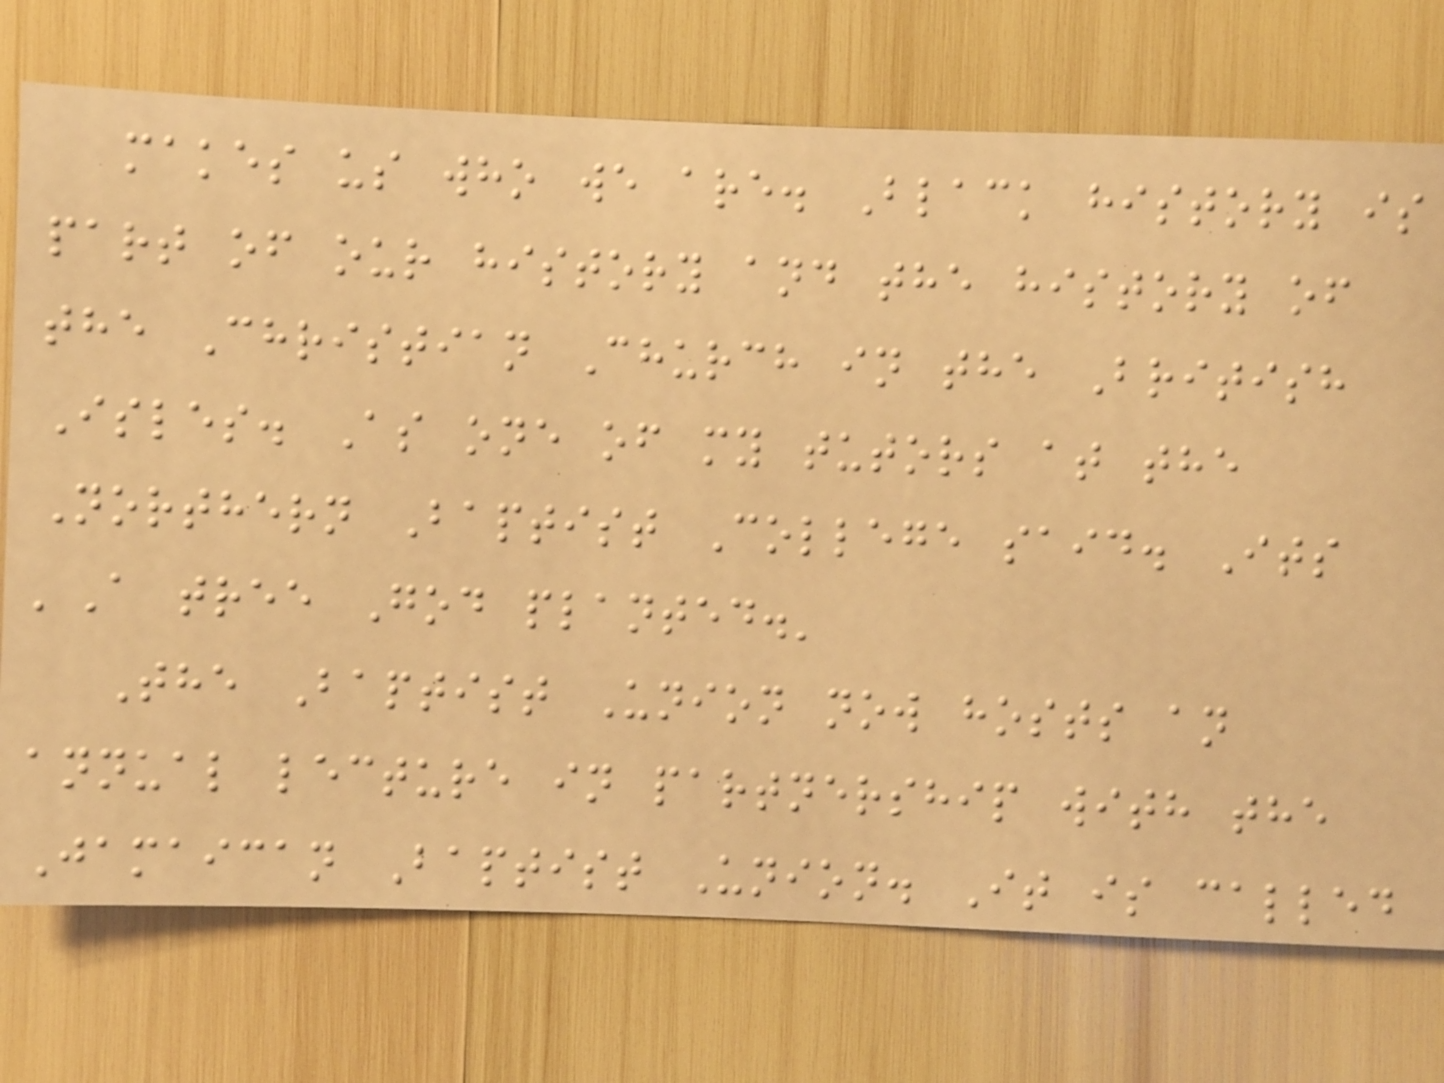makes us who we are. Black history is
part of our history and the history of
the Christian Church in the British
Isles. As one of my tutors at the
Northern Baptist College said. Its
'A tree God planted.'
The Baptist Union now hosts an
annual lecture in partnership with the
Jamaican Baptist Union. It is called
